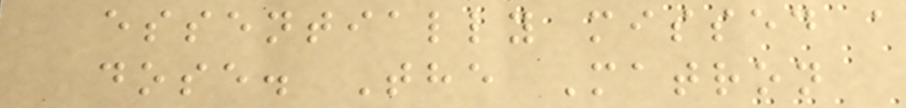essentially missed a
dose. The Matron
